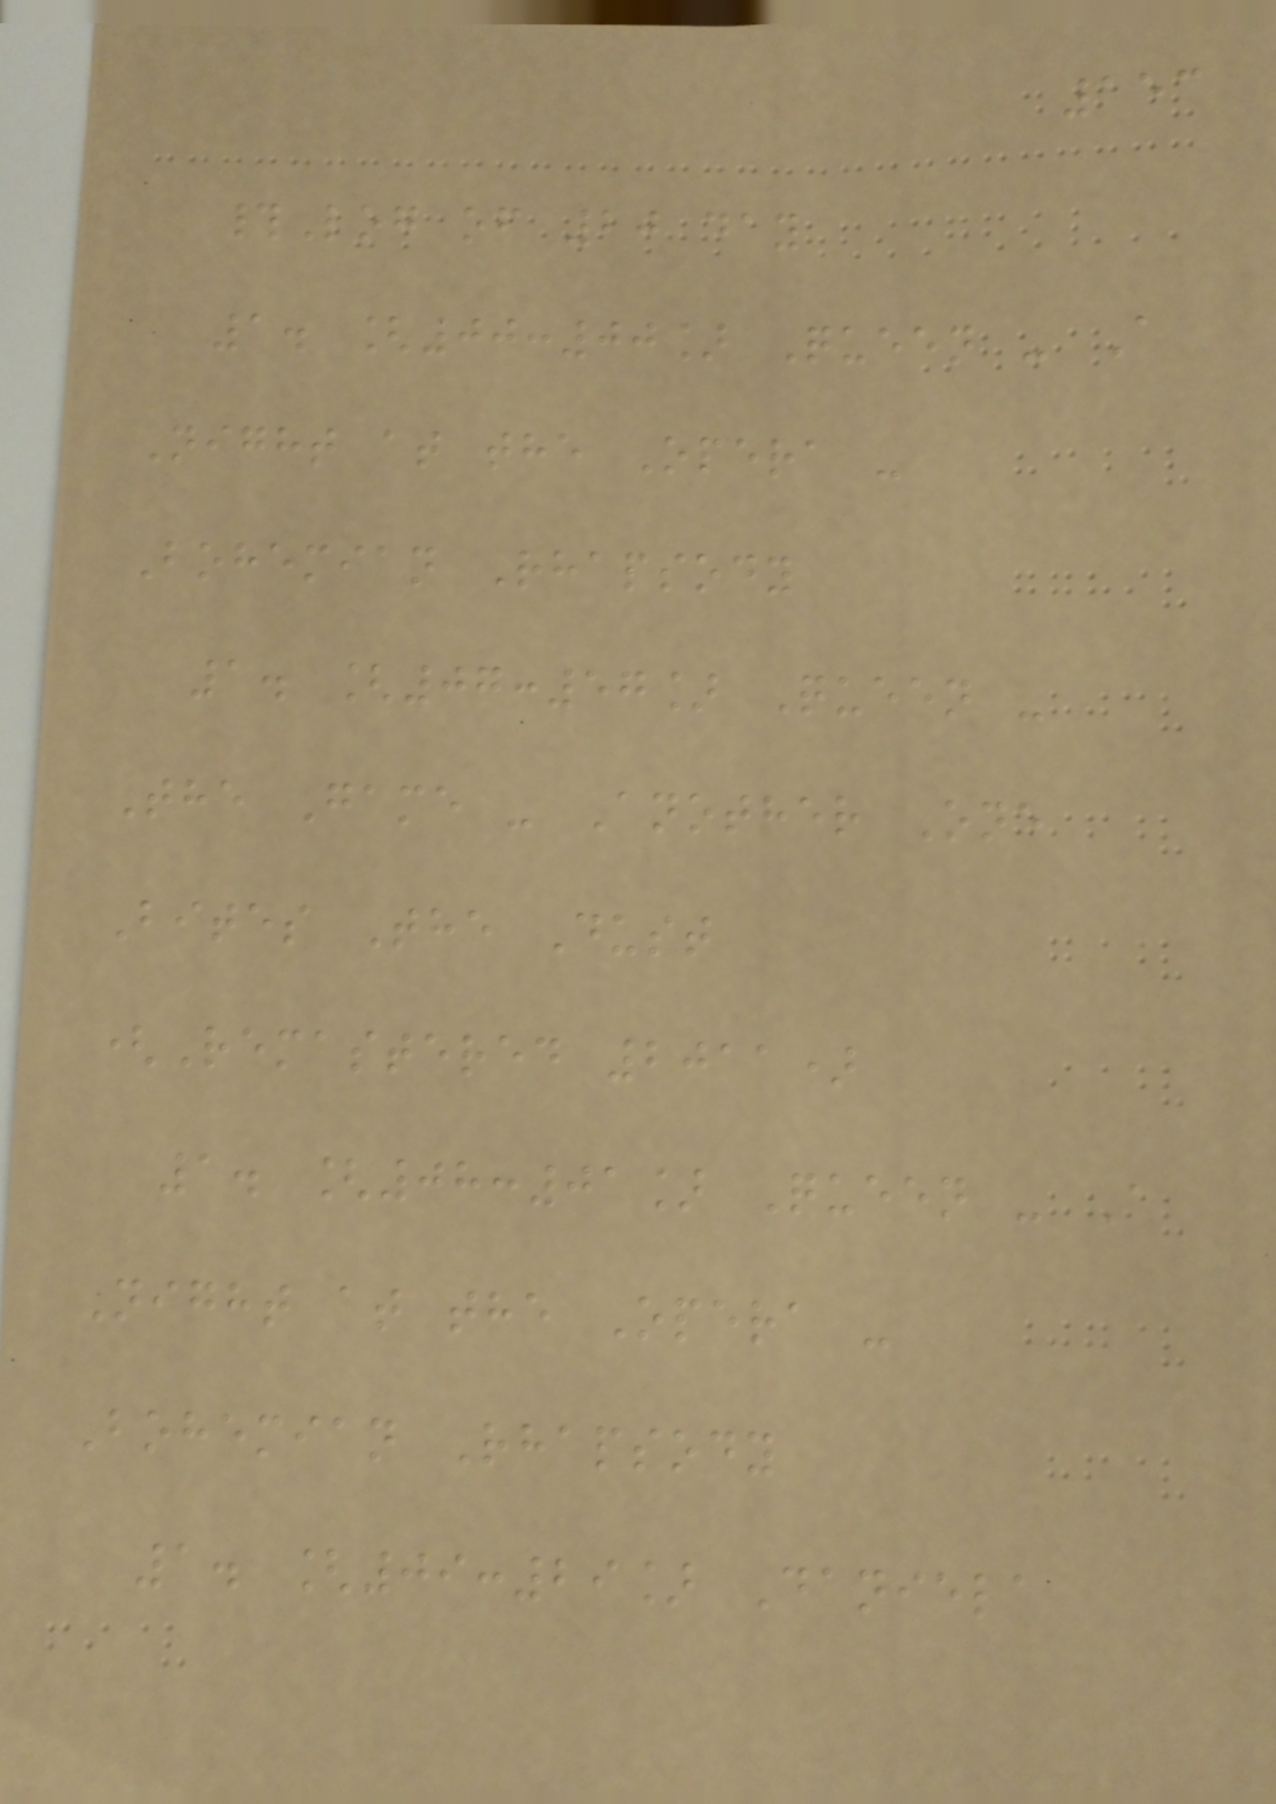153
#Log of 20 day
1. [00:00] Queen - A
Night at the Opera -
Bohemian Rhapsody
1. [07:57] Queen -
The Game - Another One
Bites The Dust
(Remastered 2011)
1. [08:01] Queen - A
Night at the Opera -
Bohemian Rhapsody
1. [09:29] Daniela
